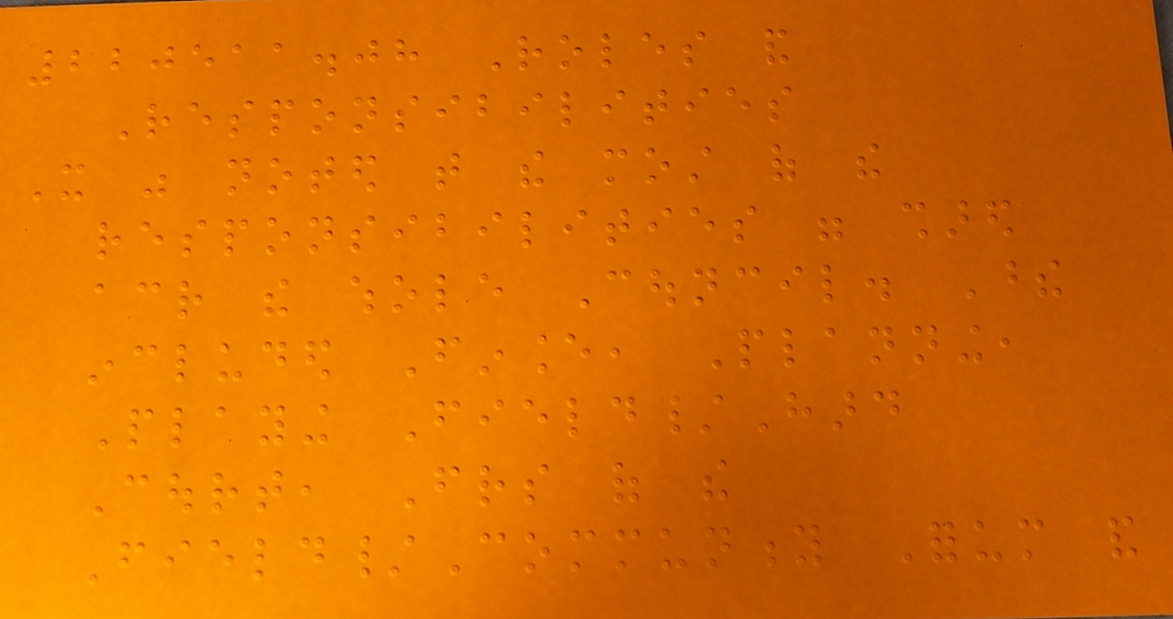220511.08 Roles and
Responsibilities
It was noted that the most of the
responsibilities were shared
across the whole Council. These
included Finance, Planning,
Playing Field/Hard
Court, Friends of the
Field/Community Forum and
